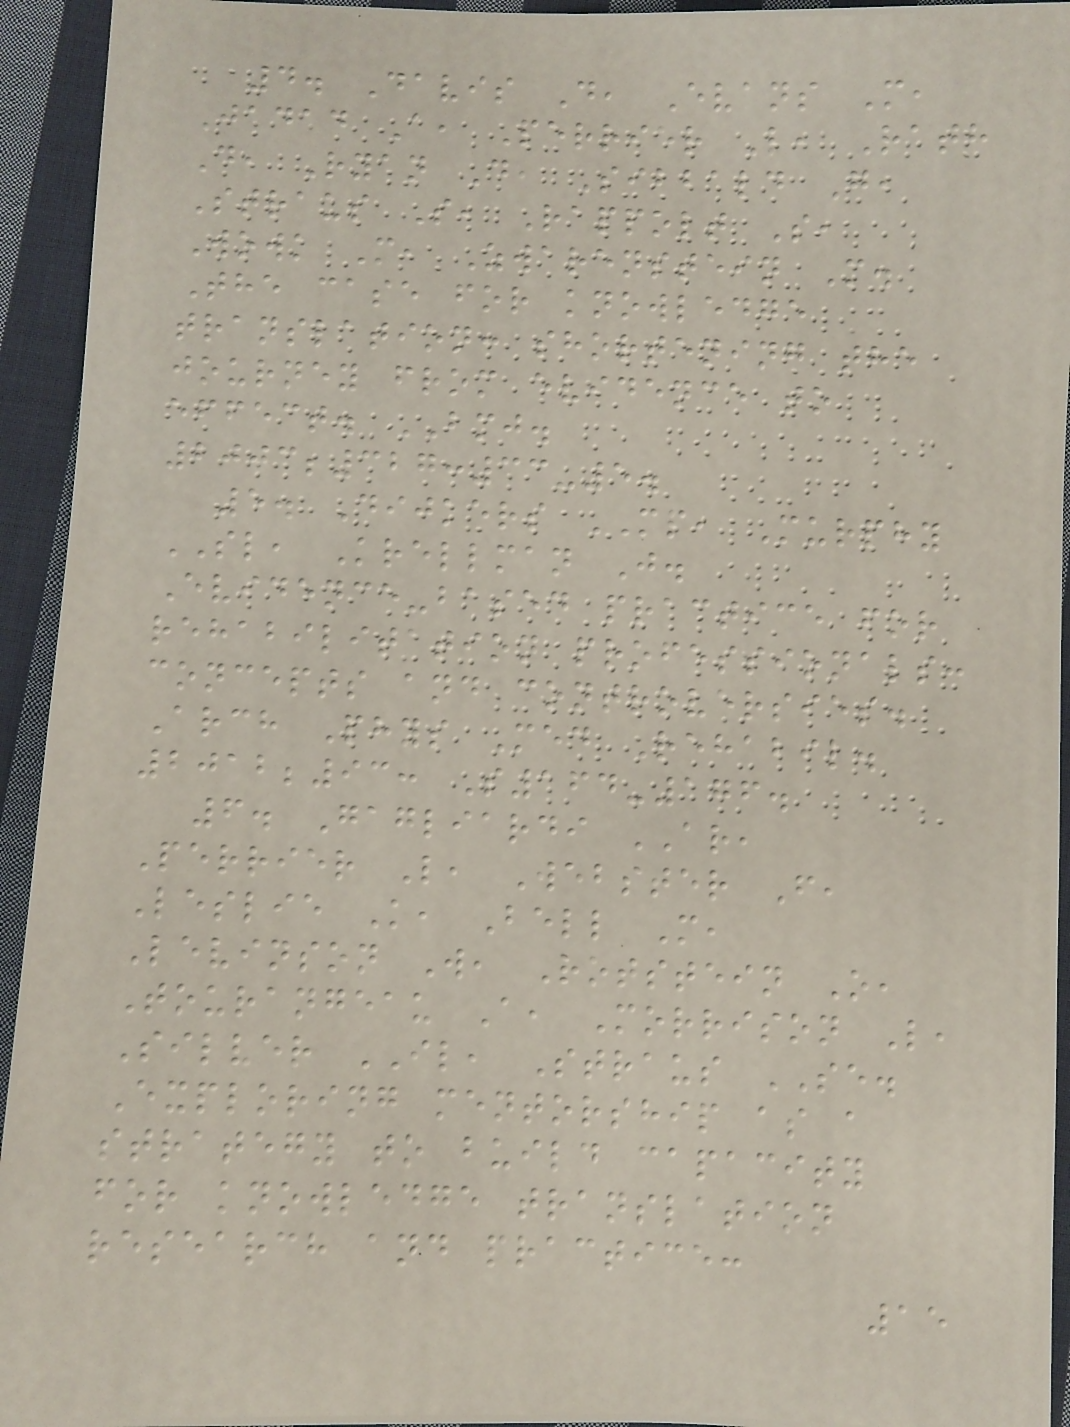4. Davis D, Evans M,
Jadad A, Perrier L, Rath
D, Ryan D, Sibbald G,
Straus S, Rappolt S,
Wowk M, Zwarenstein M.
The case for knowledge
translation: shortening the
journey from evidence to
effect. BMJ.
2003;327:33-5.
5. Dijkers MP, Murphy
SL, Krellman J.
Evidence-based practice for
rehabilitation professionals:
concepts and controversies.
Arch Phys Med Rehabil.
2012;93: S164-176.
6. Gagliardi AR,
Perrier L, Webster F,
Leslie K, Bell M,
Levinson W, Rotstein O,
Tourangeau A, Morrison L,
Silver IL, Straus SE.
Exploring mentorship as a
strategy to build capacity
for knowledge translation
research and practice:
15
